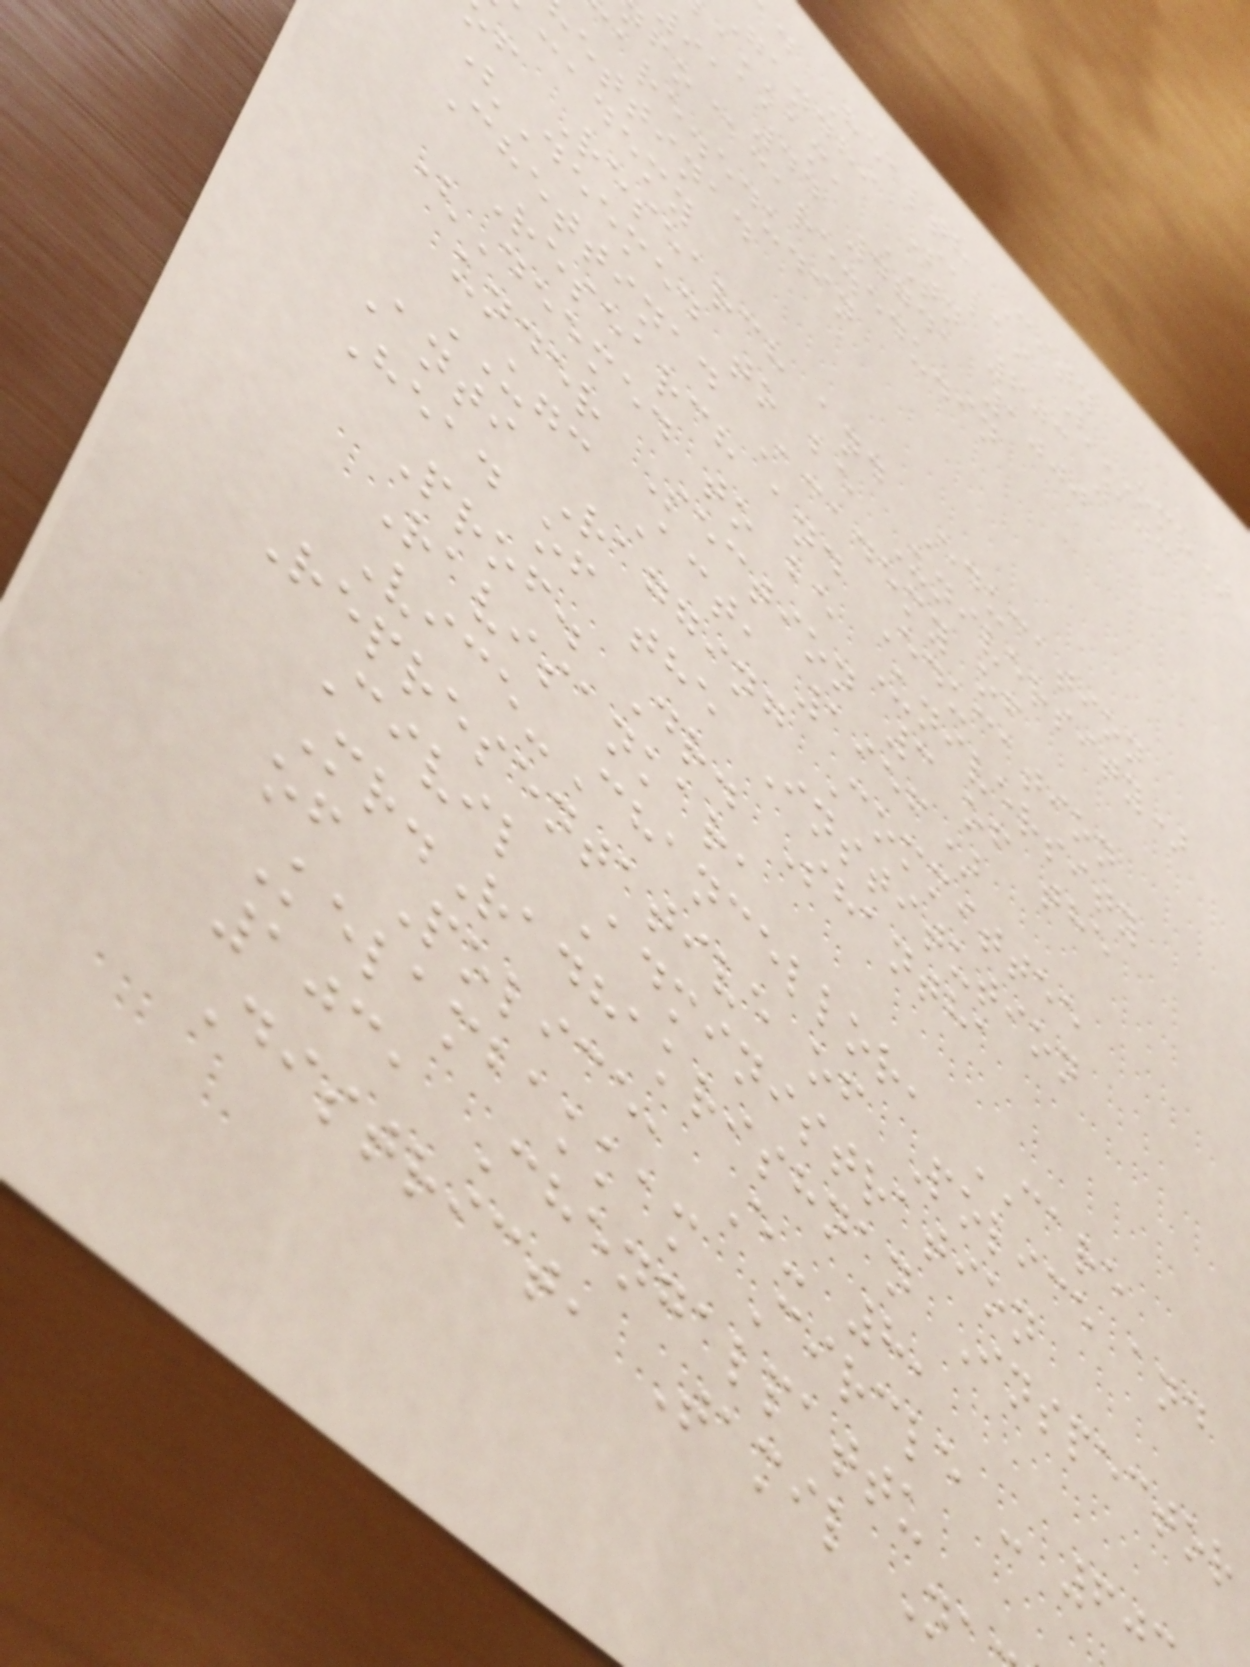d Health City
gandhi Salai (OMR)
akkam, TN 603 103
ia 44 4741 1000
fo@care.edu.in
are.edu.in
ettinad
cademy
f Research and Education
(Deemed to be University)
Chettinad Academy of
Research and Education
(Deemed to be University
under Section 3 of the
UGC Act, 1956)
Anti Ragging Committee
Head of the Institution
Prof. Dr. Shantha
Ravisankar,
Vice-Chancellor, CARE
Representative of Police and
Civil Administration
Mr.Radhakrishnan Inspector
of Police, E- 8,
Kelambakkam Circle - 60
103, Chengalpattu
District, Tamil N
